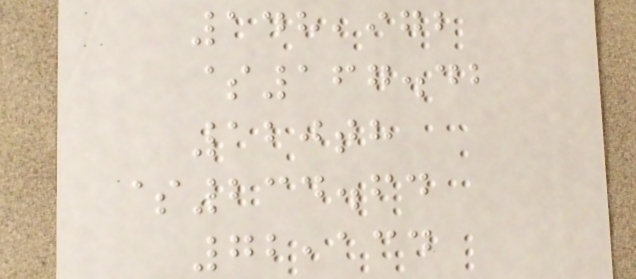148,972
$167.42
120th
$234.64
72,134
